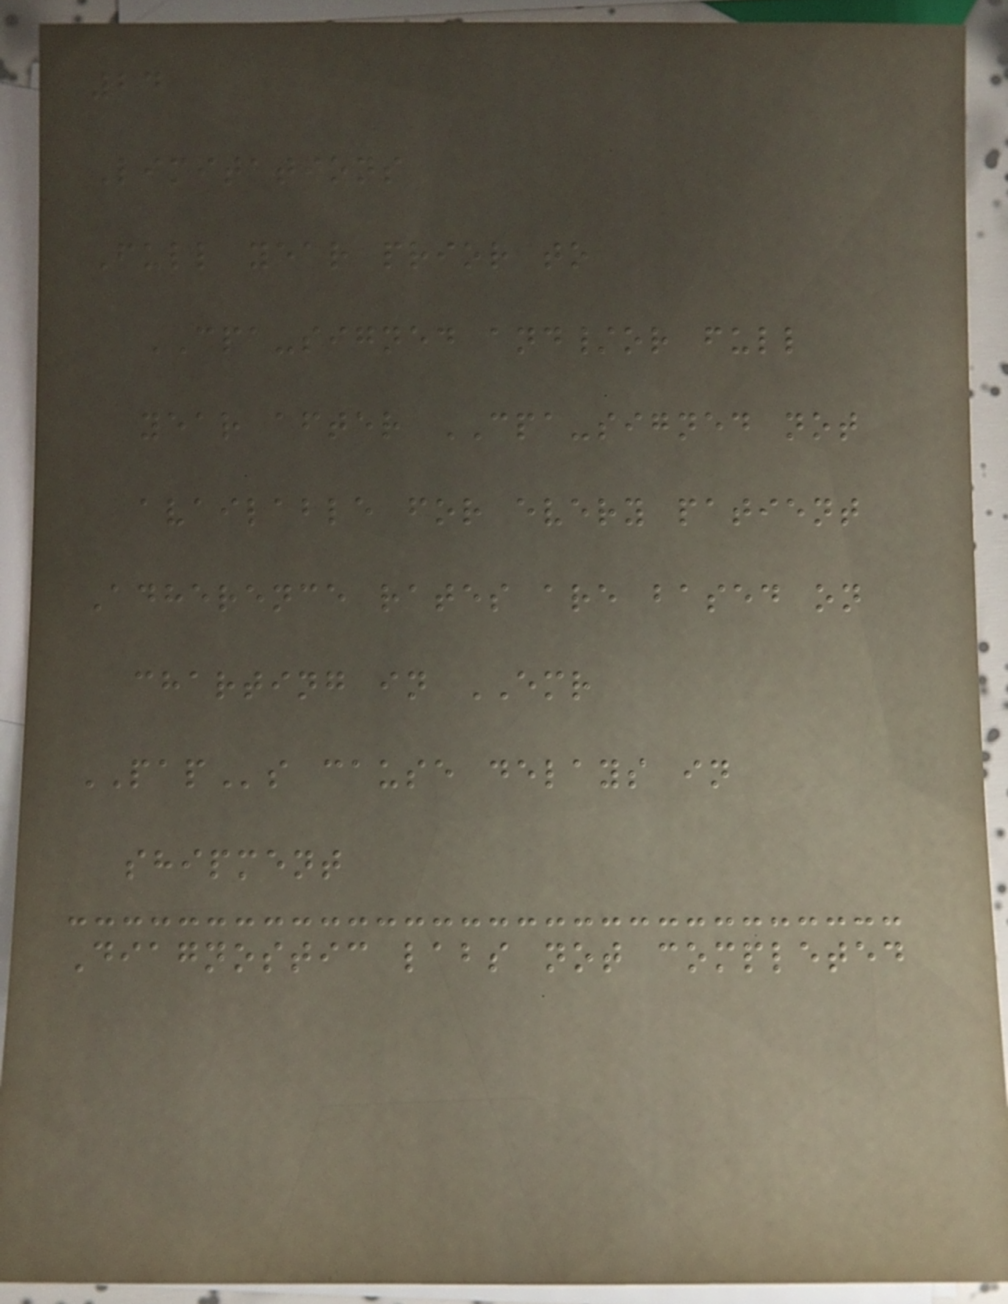24
Limitations
Full year prior to
CPA-signed and/or full
year after CPA-signed not
available for every patient
Adherence rates are based on
charting in EMR
PAPs cause delays in
shipment
Diagnostic labs not completed
